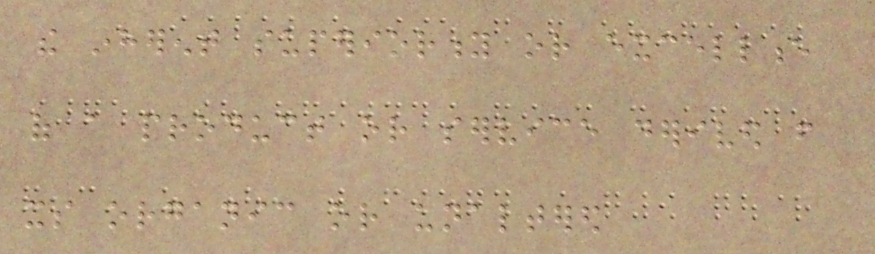the inherent superiority or excellence
of a product or service derived from
its organic or unaltered
